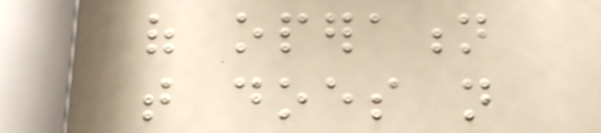of operation
that does not
